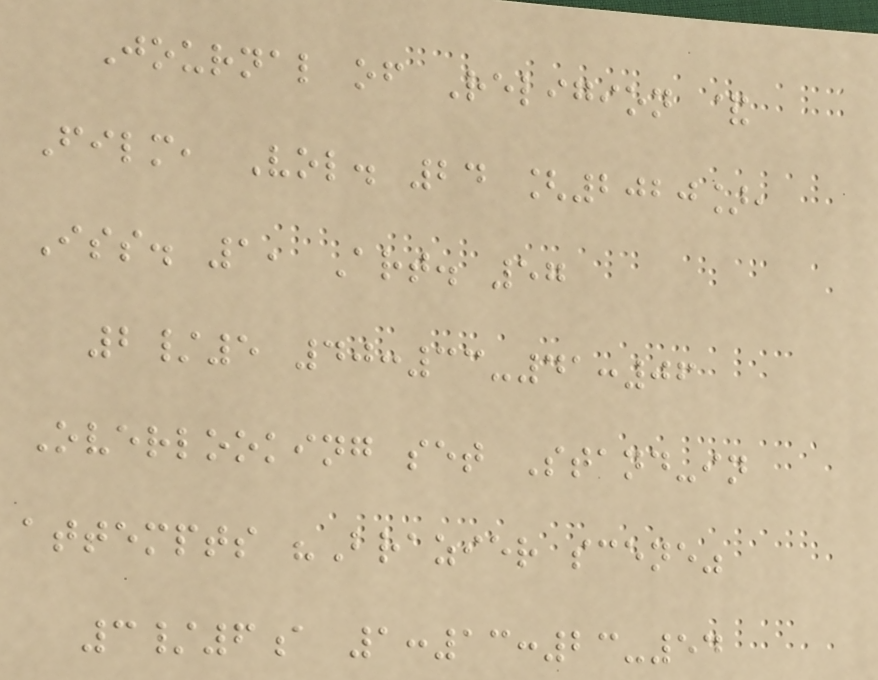Journal of Religion &
Film, Vol. 24 [2020],
Iss. 1, Art. 57
2/5 40:33-41:06
Overlooking set Stand-in
attempts "Brazier scene"
3/6a 1:13:23-54
